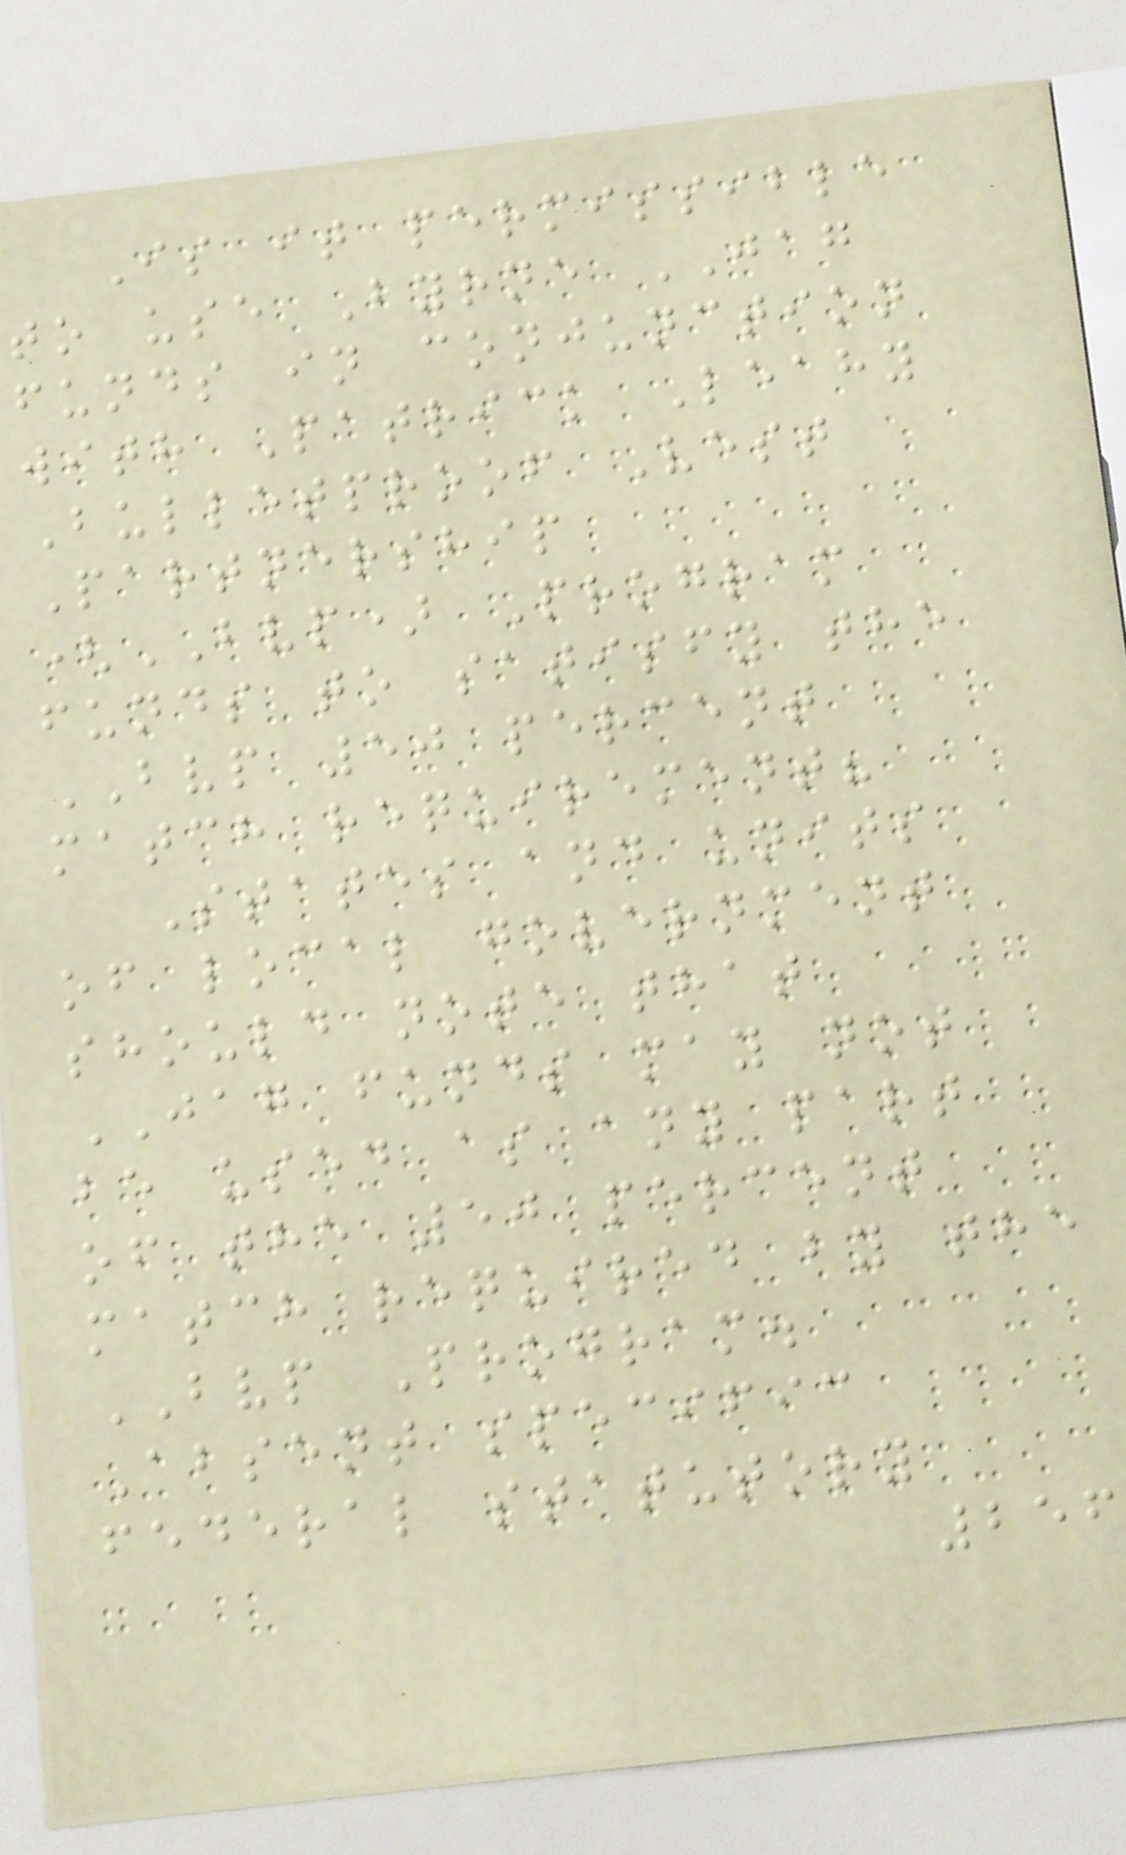Is it permissible
to use Byrne JAG
funds in conjunction
with Patrick Leahy
Bulletproof Vest
Partnership
(BVP) Program
funds to satisfy the
BVP 50 percent
match requirement?
States and units
of local government
should note that
JAG funds may not
be used as any part
of the 50 percent
match required by the
BVP Program.
Absent specific
federal statutory
256
